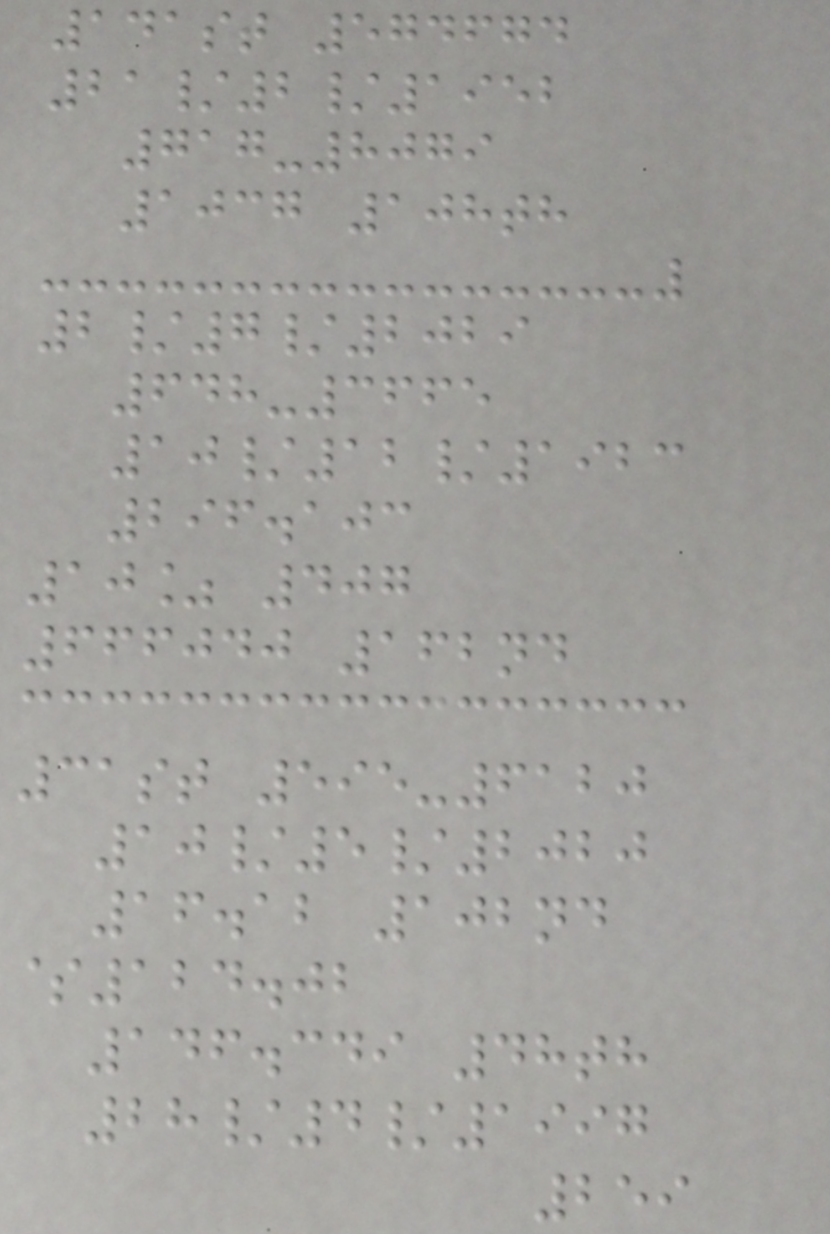141st 574674
21/2/1952
717-8079
1037 108th
2/7/2029
648-3665
10/12/1923
296.103
10% 407
666040 162nd
31st 595-6120
10/5/2020
16.12 102nd
$124.02
146.349 48th
28/4/1997
259
